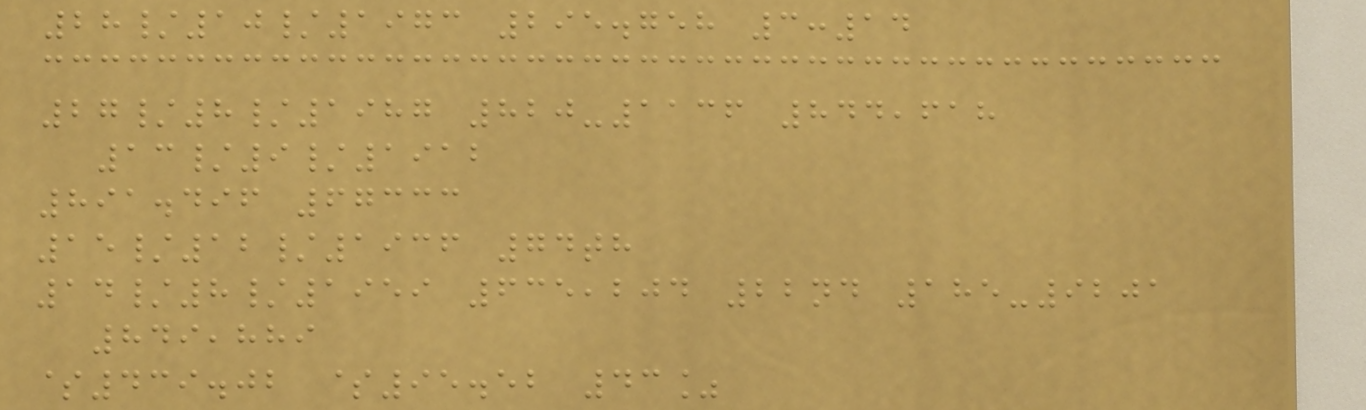28/10/1973 295.758 3:14
27/8/1987 820-1136 844,618
13/9/1912
891.496 67333
15/12/1936 74th
14/8/1959 635,204 22nd 185-9201
849,889
$439.02 $95.52 43%
